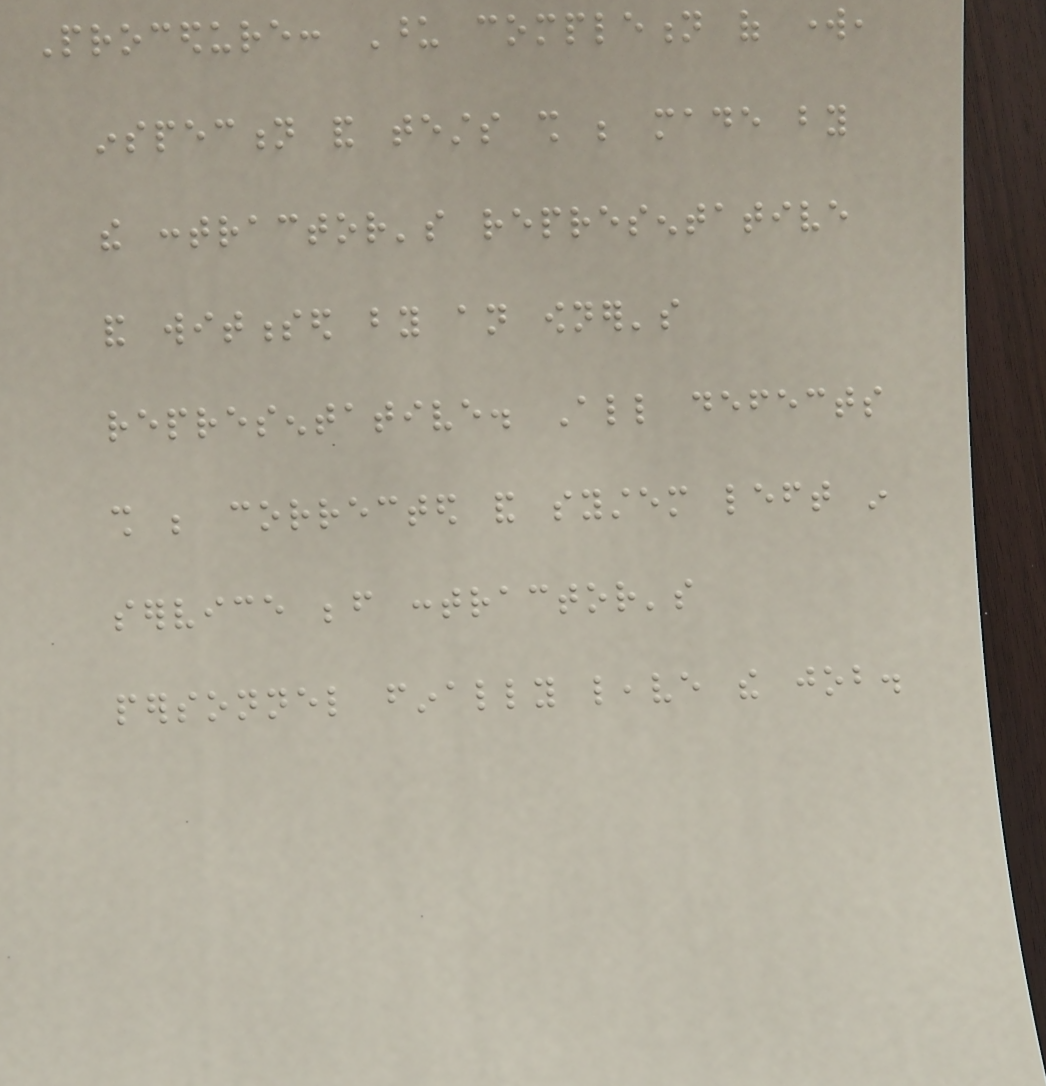Procedure: Upon completion of work,
inspection and tests shall be made by
the contractor's representative
and witnessed by an owner's
representative. All defects
shall be corrected and system left in
service before contractor's
personnel finally leave the job.
